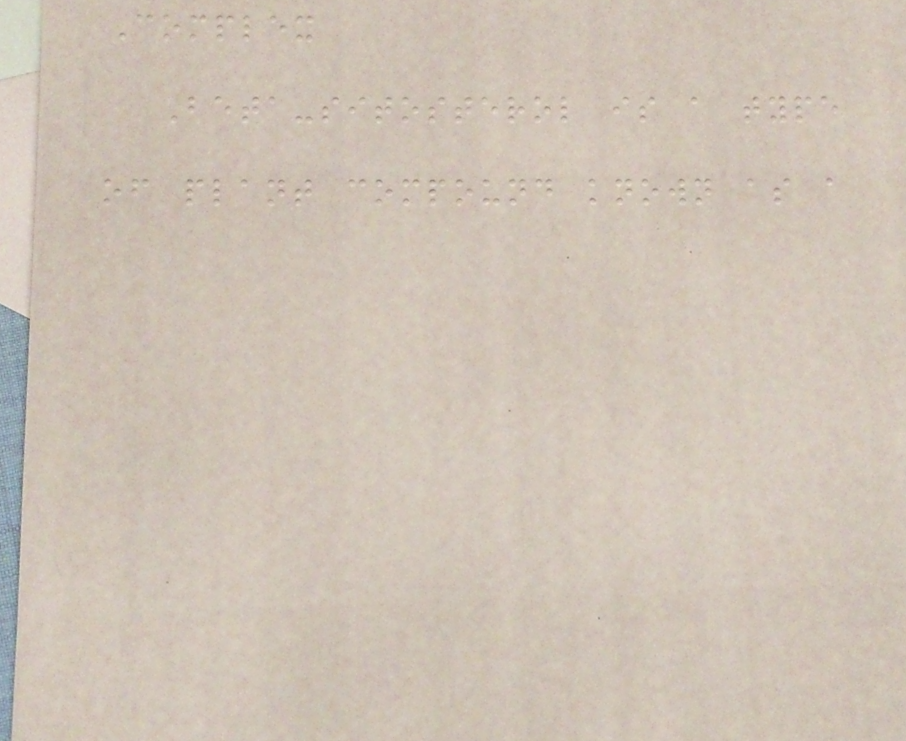Complex
Beta-sitosterol is a type
of plant compound known as a
